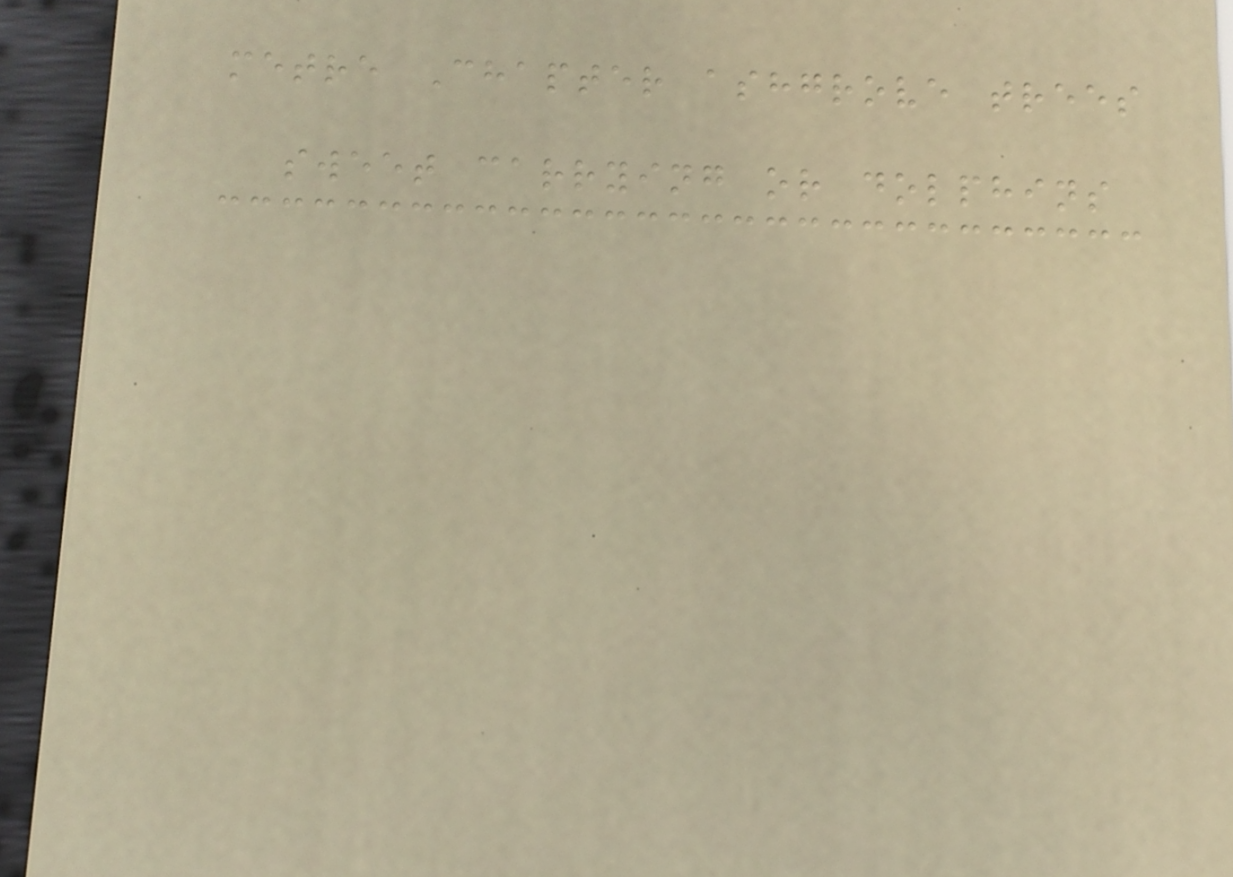metre Chapter ashgrove trees
sweet carrying or dolphins
